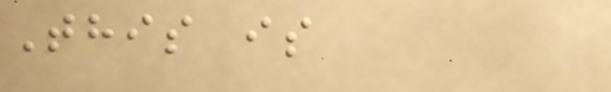This is
